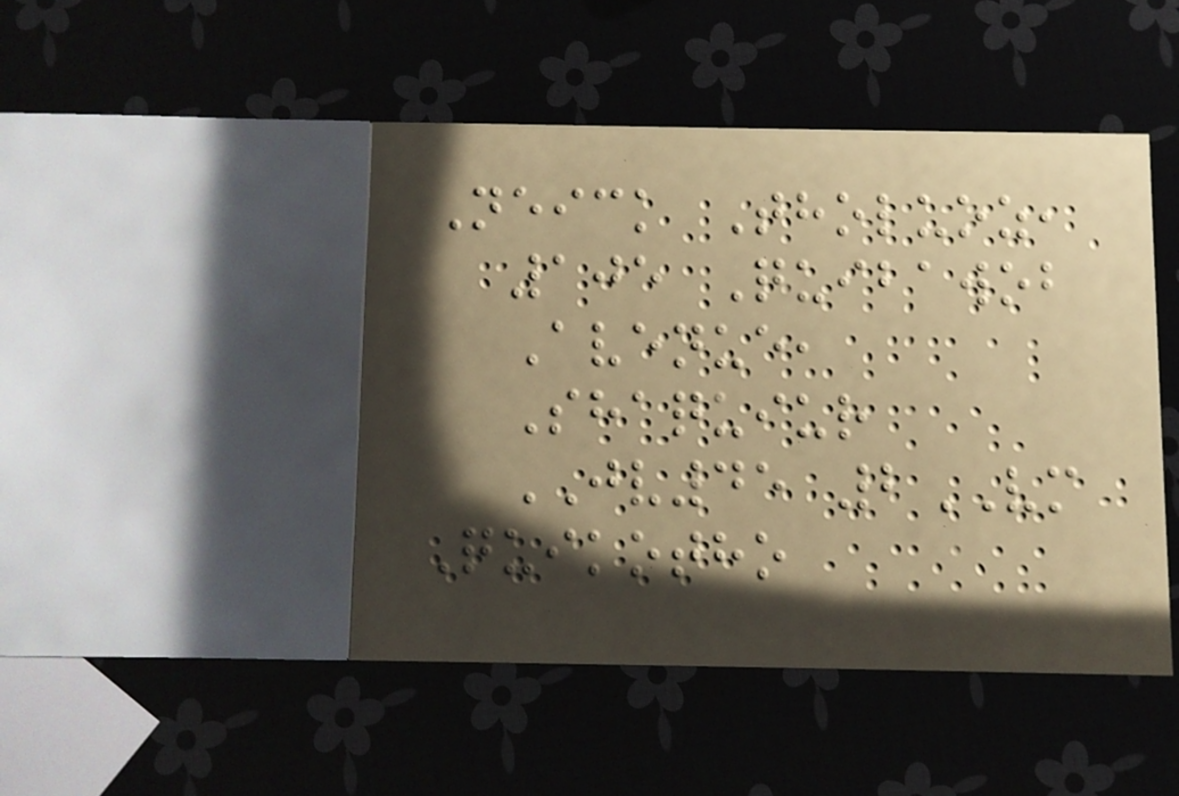Neick Tholuoz,
105 Quibawob
Avenue,
Shaquiur
JV45 2VM
Quikotho
